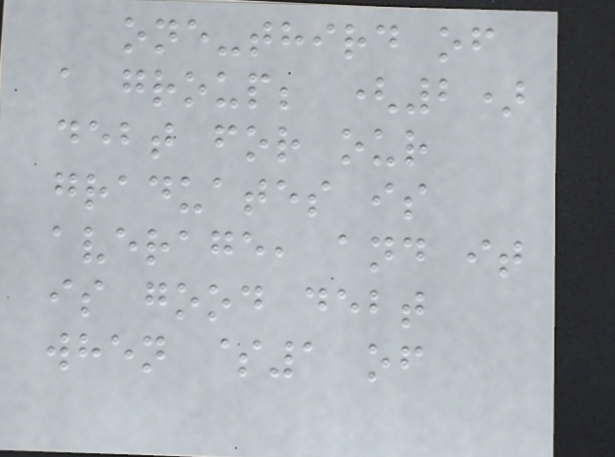one-third of
a group; (2)
debt for our
graduates is
average, and it
is good debt
when $1 of
